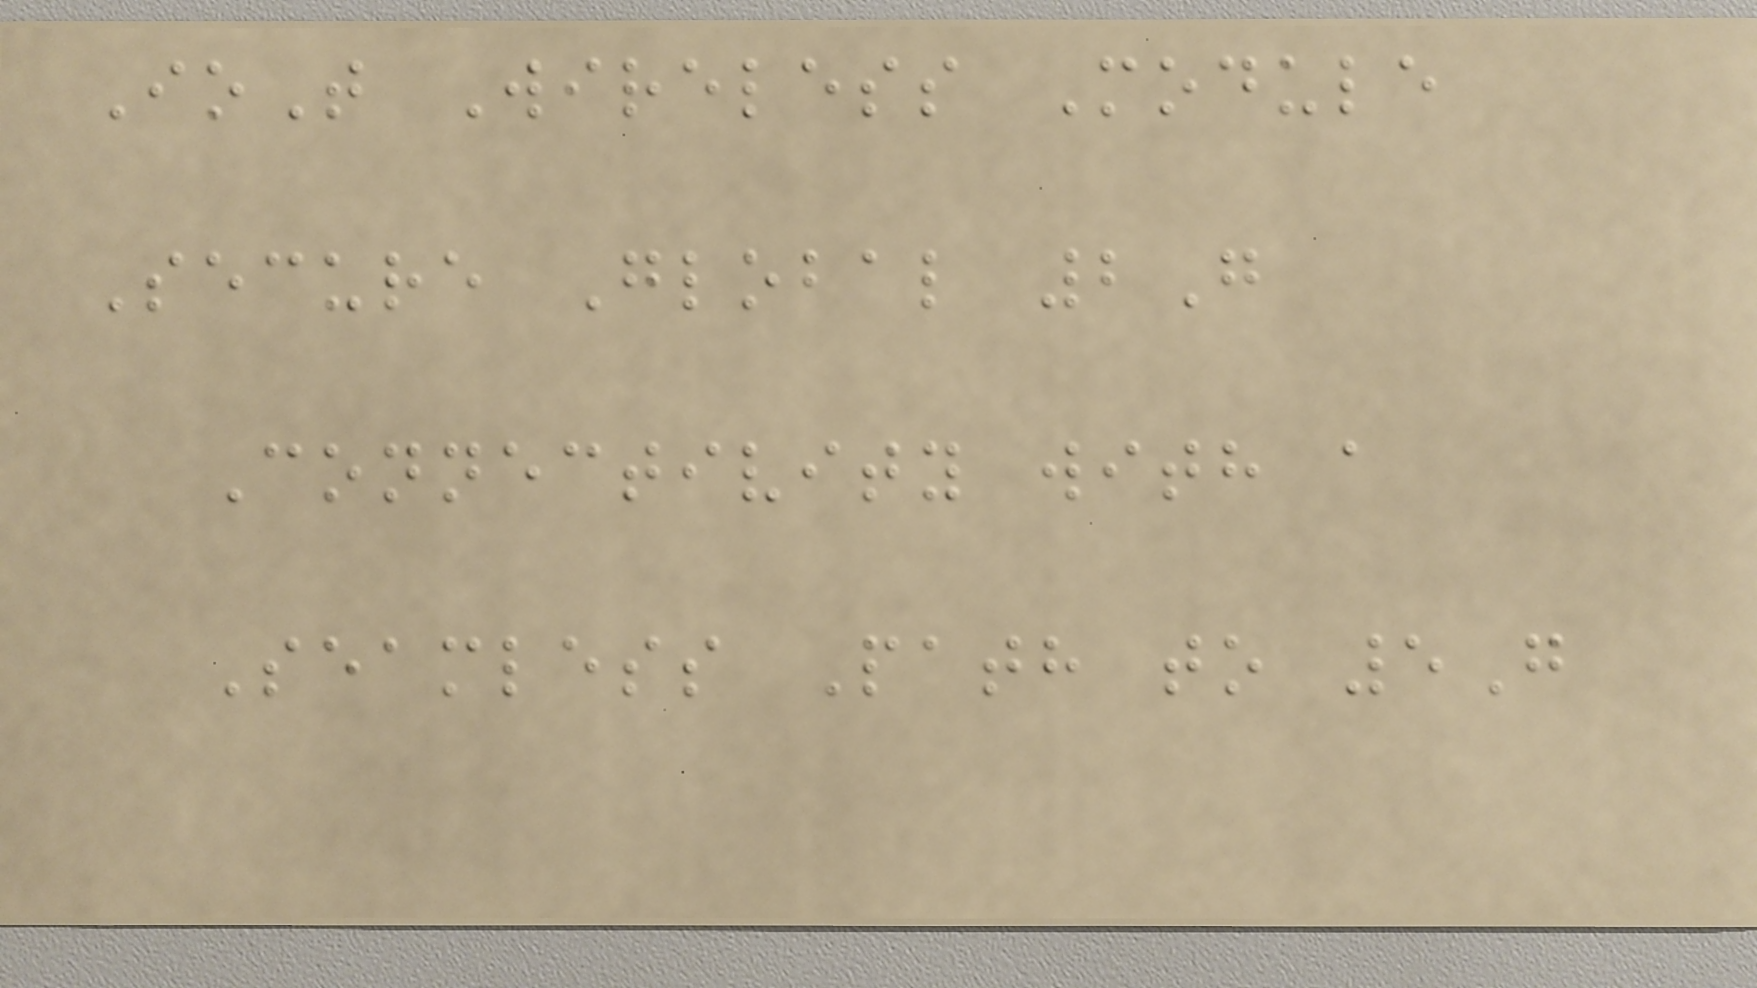IoT Wireless Module
Secure Global 2G
Connectivity with a
Seamless Path to 5G
